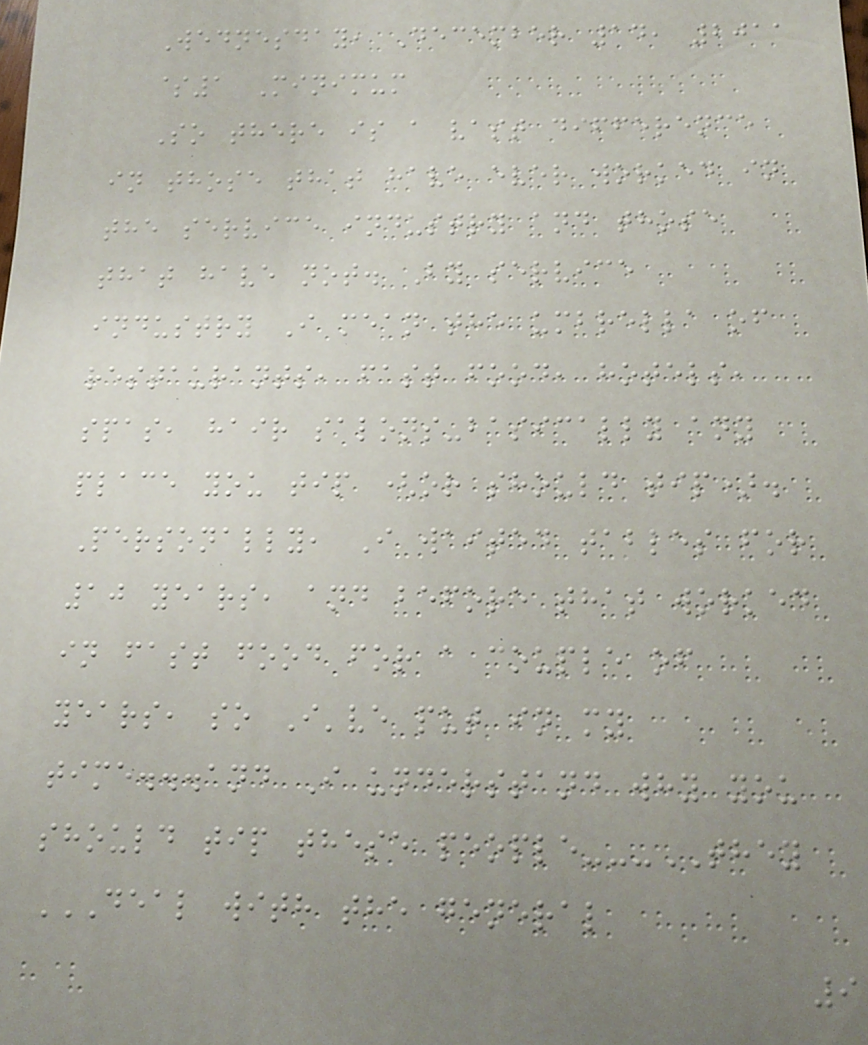Wednesday, December 14, 2011
$1 Minimum
So there is a vast difference
in those that have ever worked in
the service industry and those
that have not. By service
industry I mean the umbrella of
restaurants, fast food, hotels,
spas, hair salons-basically any
place you tip (or should tip).
Personally, I waited tables for
10 years, and before that worked
in fast food for a couple of
years, so I've put in my
time...and I understand why you
should tip these people---THEY
DEAL WITH THE GENERAL
9
